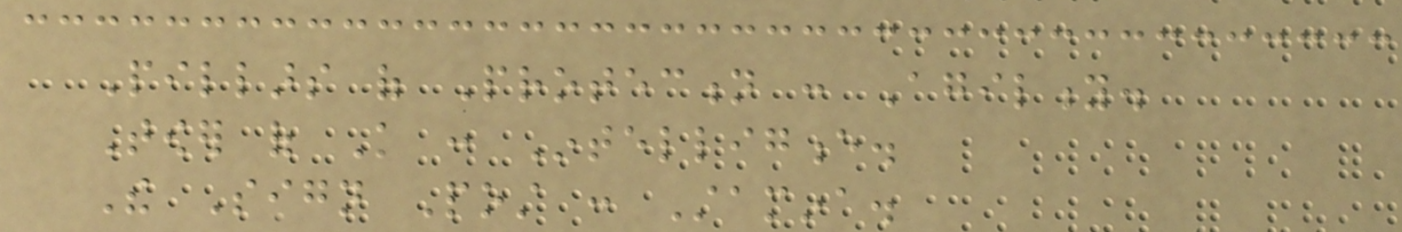Pillars of Protection : Agility.
Tower of Knowledge : Intelligence.
The Sign Post : Stamina.
